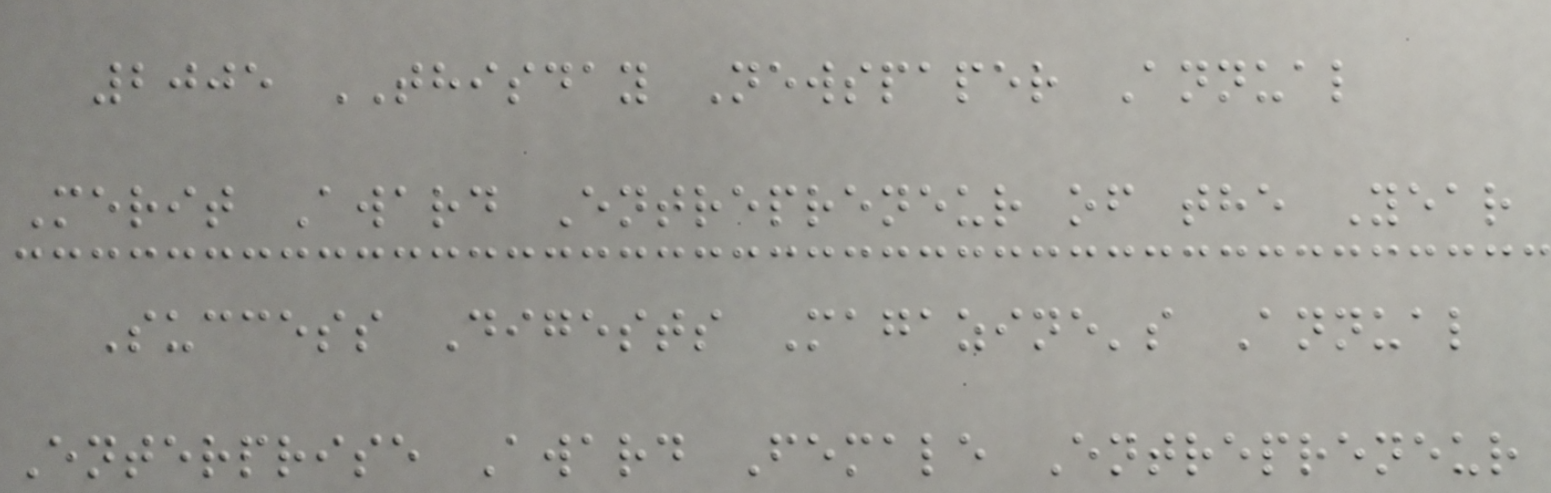2005 THISDAY Newspaper Annual
Merit Award Entrepreneur of the Year
Success Digests Magazine's Annual
Enterprise Award Female Entrepreneur
